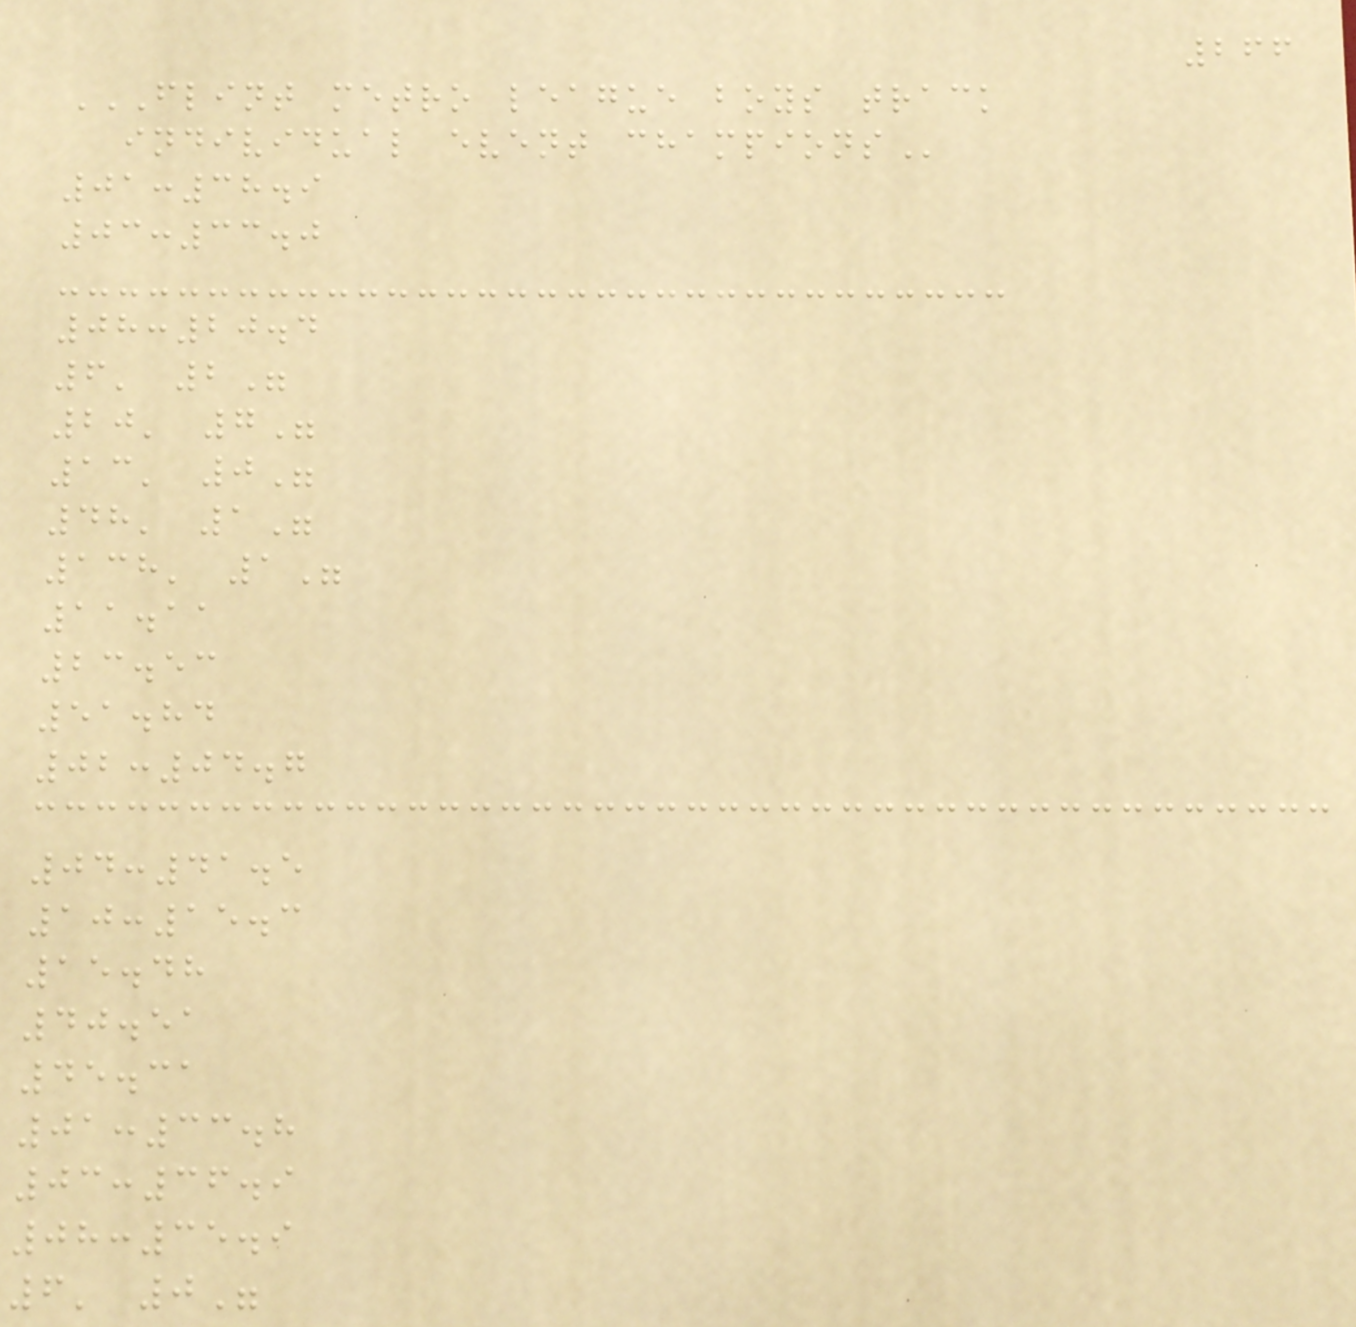266
FLINT METRO LEAGUE BOYS TRACK
INDIVIDUAL EVENT CHAMPIONS
01:38.9
03:33.0
08:20.4
6' 2"
20' 7"
13' 0"
48' 1"
138' 1"
11.11
23.53
51.84
02:04.7
04:41.5
10:15.3
15.48
40.51
45.31
01:33.8
03:36.9
08:35.9
6' 0"
